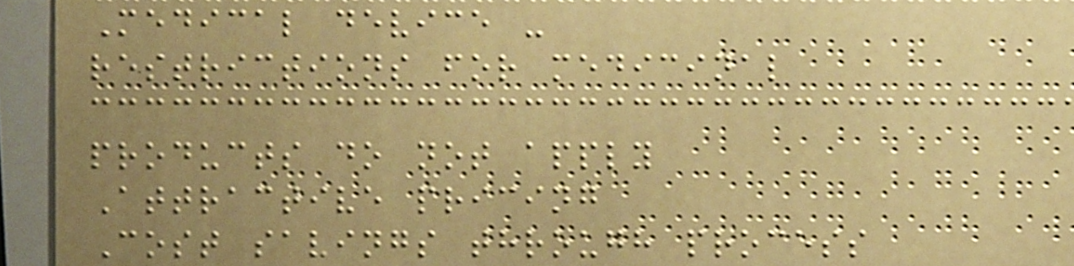Medical device -
restrictions for medicinal
products do not apply
Attractive pricing
Cost savings through process
